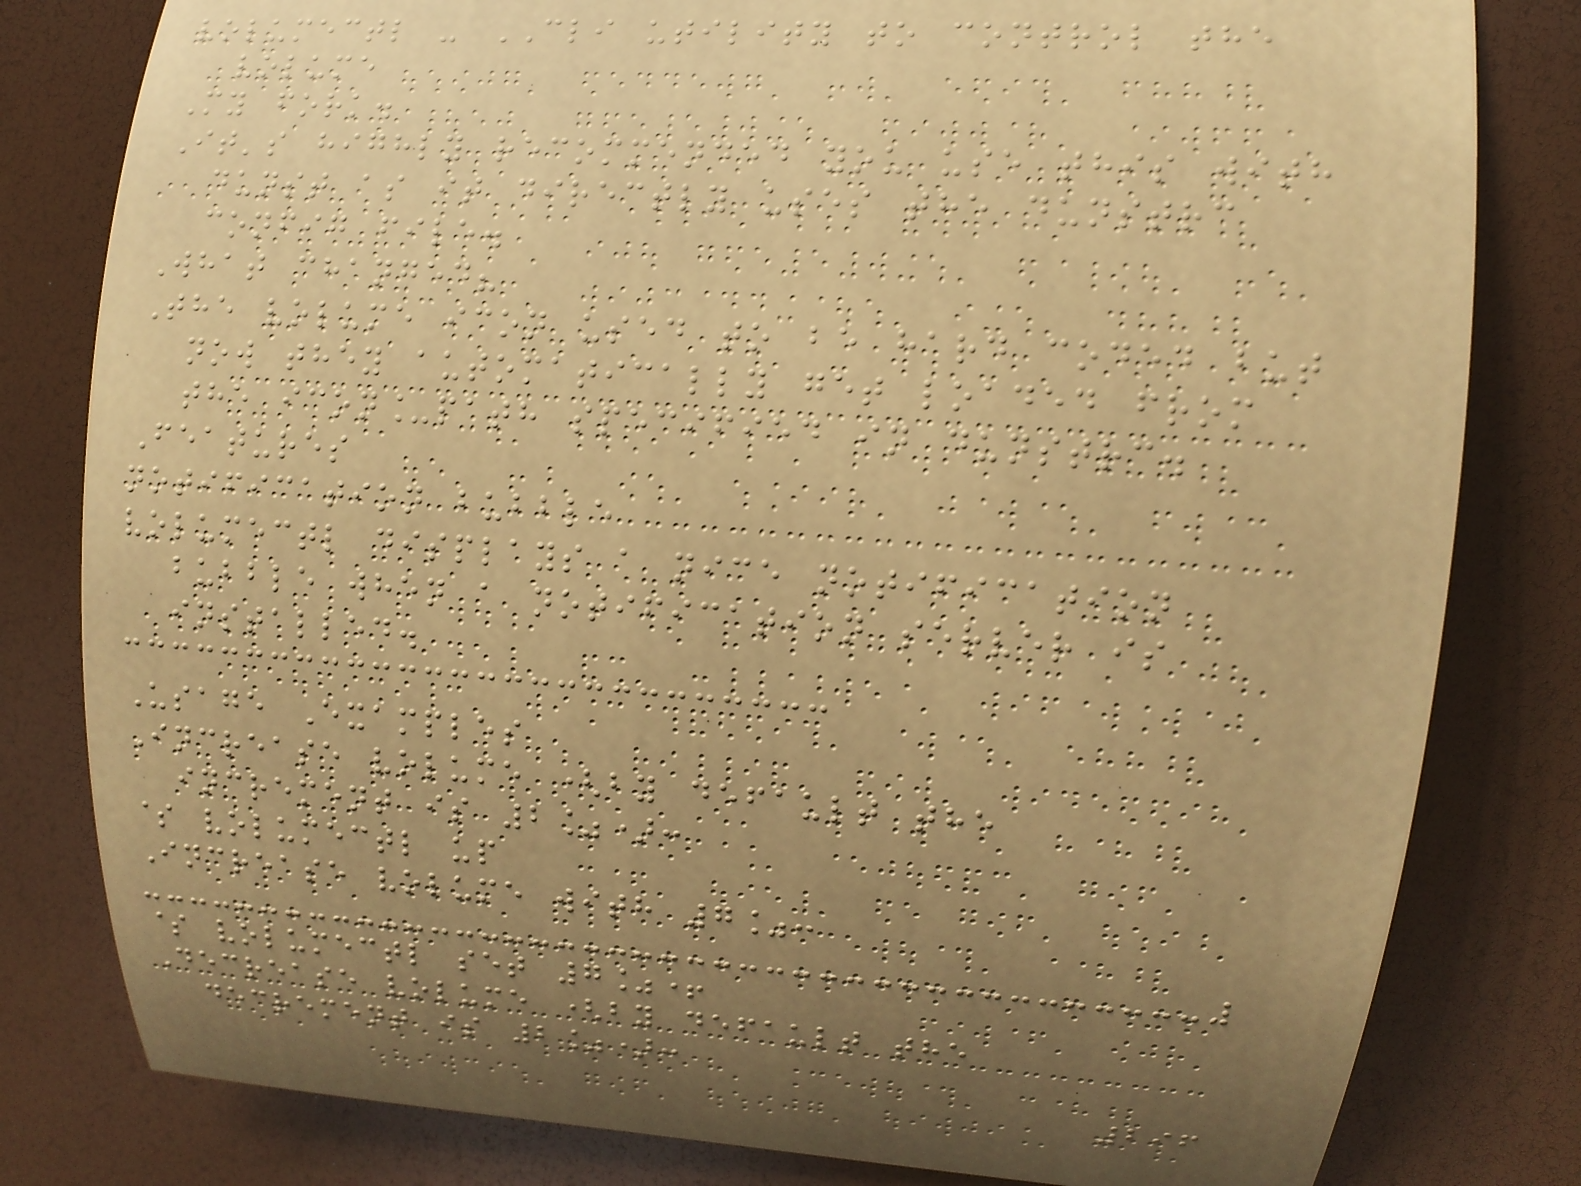volumectl - CLI utility to control the
volume
My fork.
It's highly recommended you use this with
dunst as it directly uses the dunstrc
config file.
What changed?
The volume icon used to be hard coded but
now they automatically get loaded from
the icon_path specified in dunstrc.
Features
notification bubble
volumectl displays a nice notification
bubble when a notification server is
installed.
Usage Examples
Increase volume (by default the
increment is 2%):
$ volumectl up
Increase volume with 7%:
$ volumectl set 7%+
Decrease volume (by default the
decrement is 2%):
296
